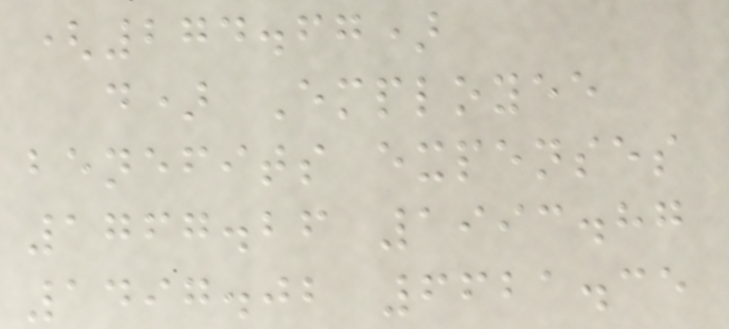(274.67)
d) Employee
benefits expenses
1767.26 1993.87
1497.02 6621.35
